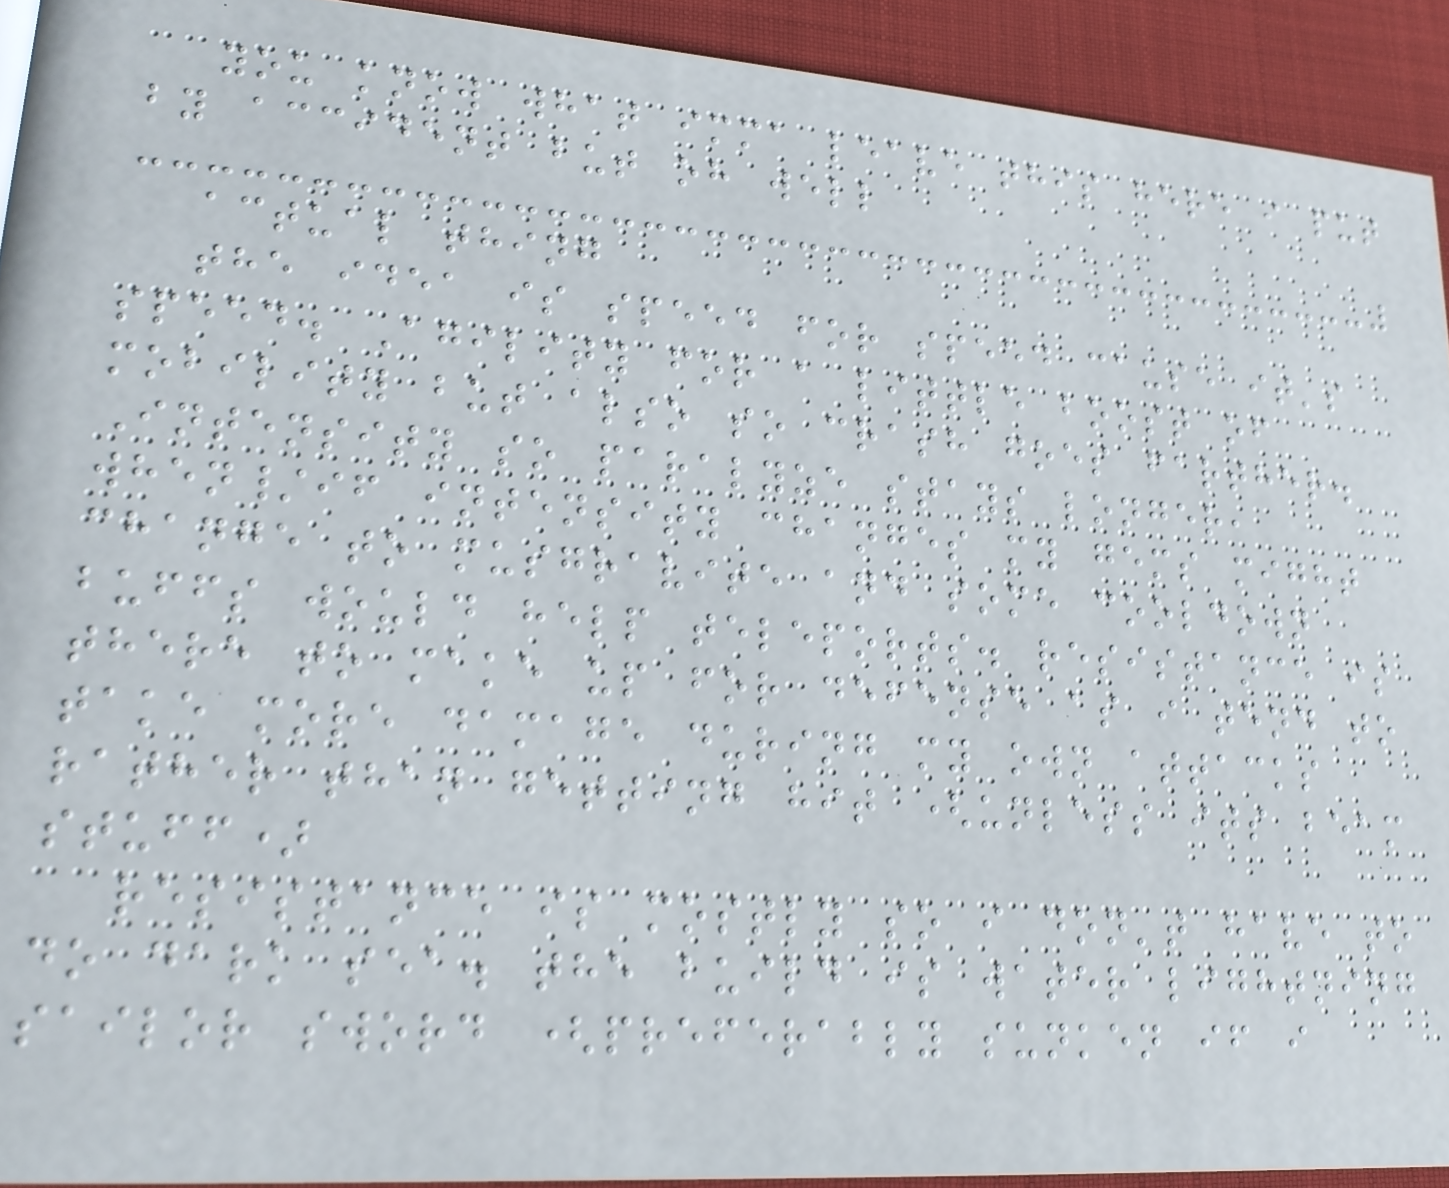you know what imma leave this here i put
by accident but oh well
actual thing
the idea is speed for speed cause it's
speed. Agility for a little boost of
mobility but also so crash goes farther.
Intensity so paralyze stays longer,
when/if intensity changes my gems might
change to musgravite and some cooldown
buffs would help teleports. resistance is
there to make up for defense as i tend to
take more damage during my own attacks
rather than getting hit (unless its beam
stuff)
resistance is mostly so i don't have to
do dark sea. the build is water lightning
sailor sword (preferably sunken if i
